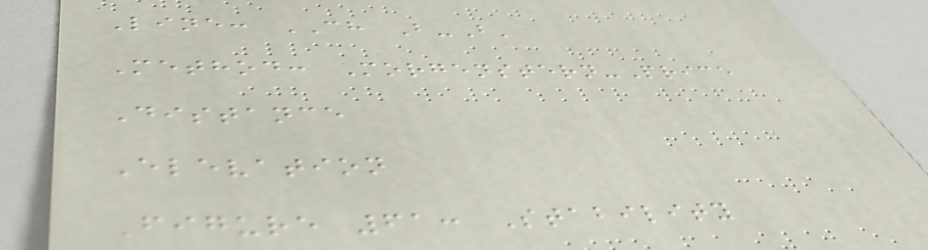Line: CH B-B'
Method: Morgenstern-Price
Distance
Elevation
Figure 61: Stability
